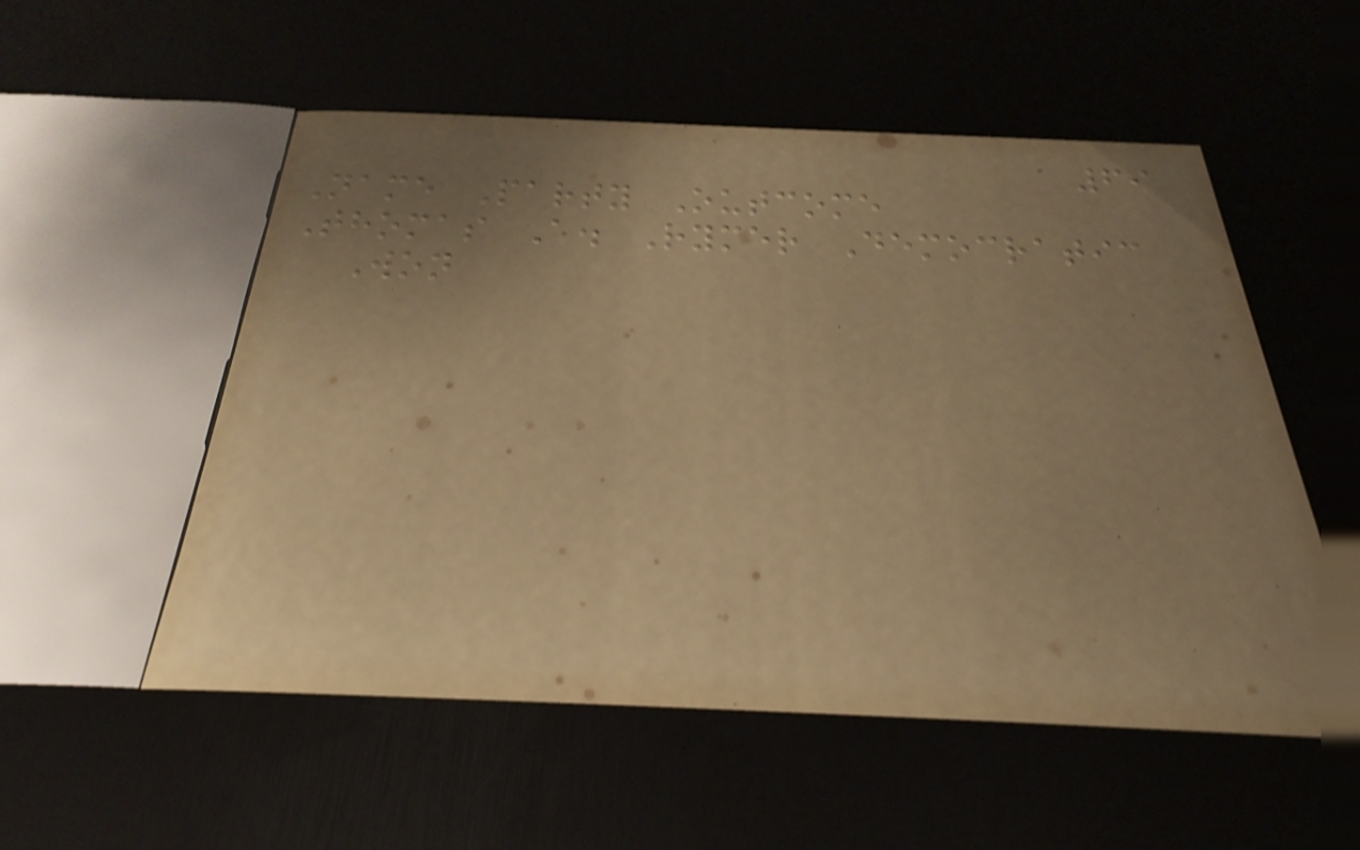69
Name Party Outcome
Thomas A. Rymer Democratic
Won
